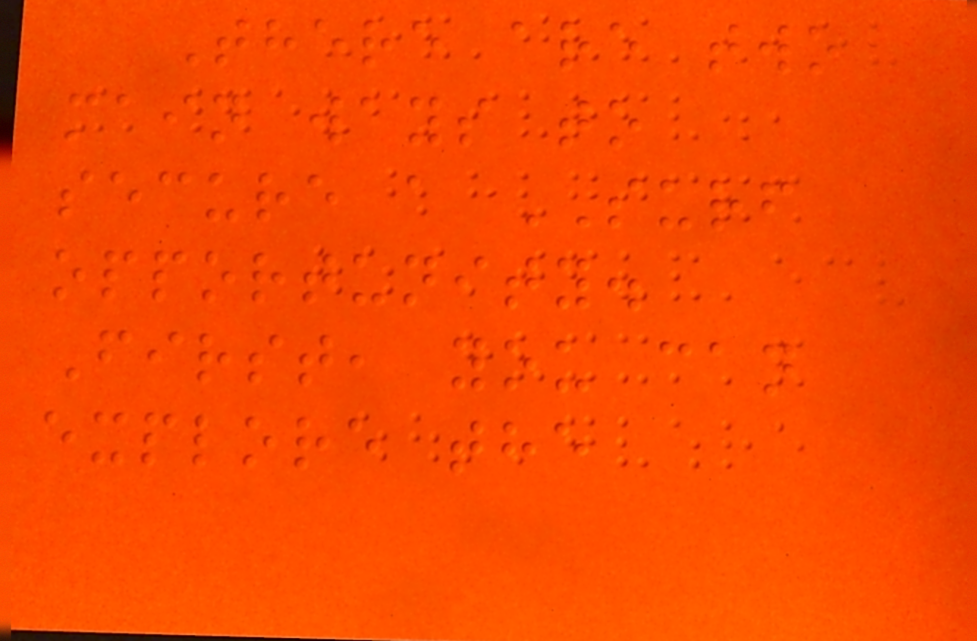There are two
main ways to
secure a SURF
opportunity.
First, you can
explore the
